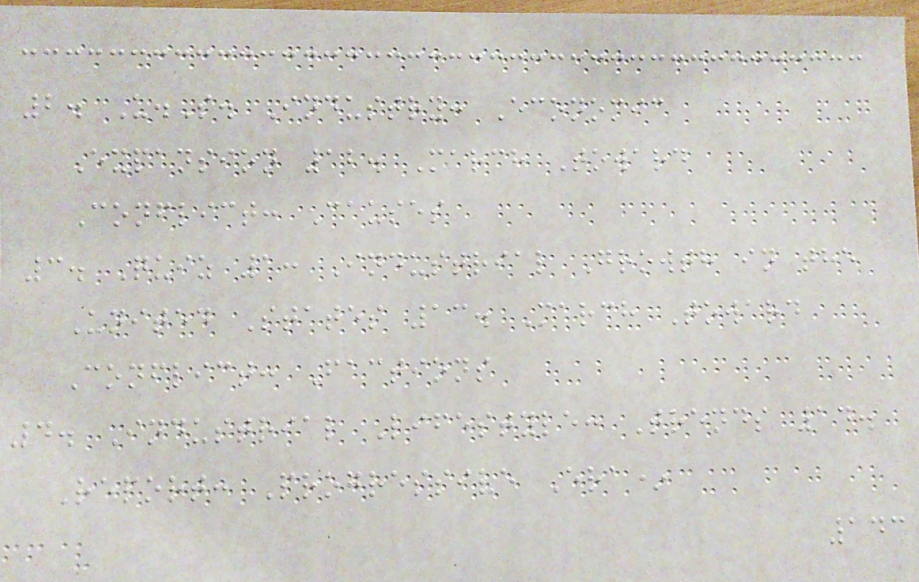2. U.S. Industry: Economic
Expansion 12. March Toward
Conflict: Causes
3. Quiz 1: Industrial Growth in the
United States 13. March Toward
Conflict: Factions
4. Industrial Lifestyle: Trends 14.
Report: Progressive Era*
143
